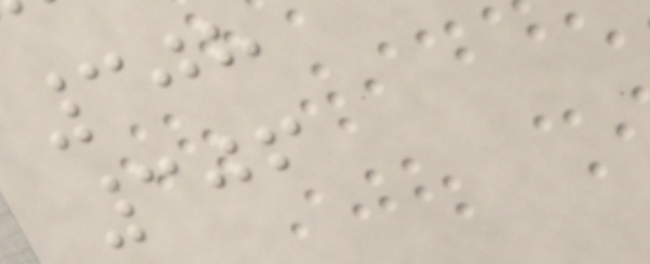308
306
